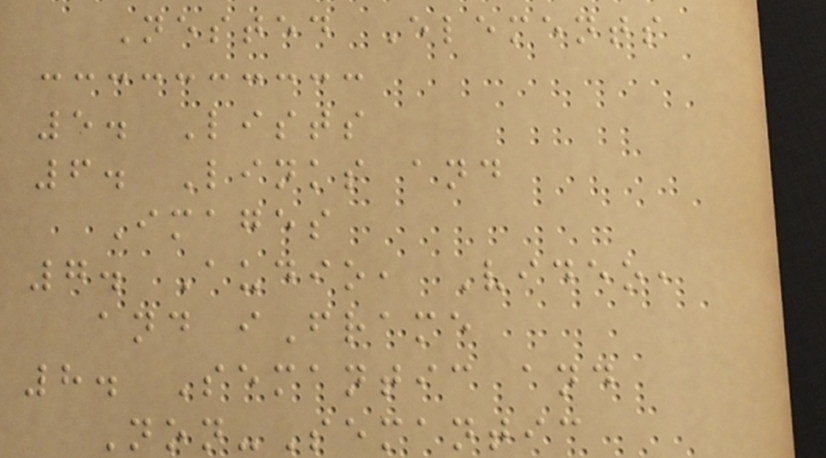Nested Elements
5. Lists
6. Links and
Images
7. Audio, Video,
and iFrame
8. Semantic and
Non-Semantic
